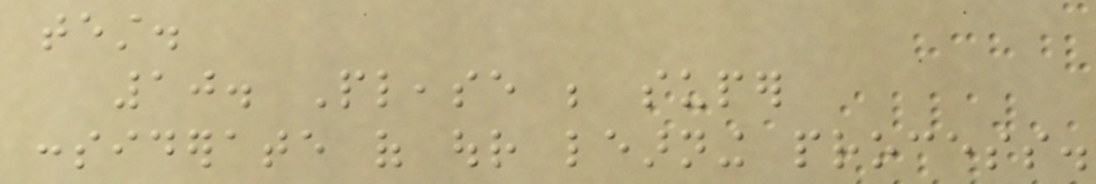test.
10. Please be super
considerate of our learning process.
